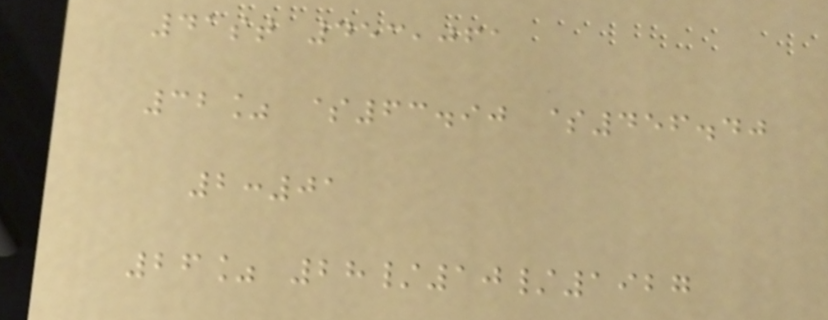41st 453,061
32% $63.90 $456.40
2:01
26% 28/10/1927
